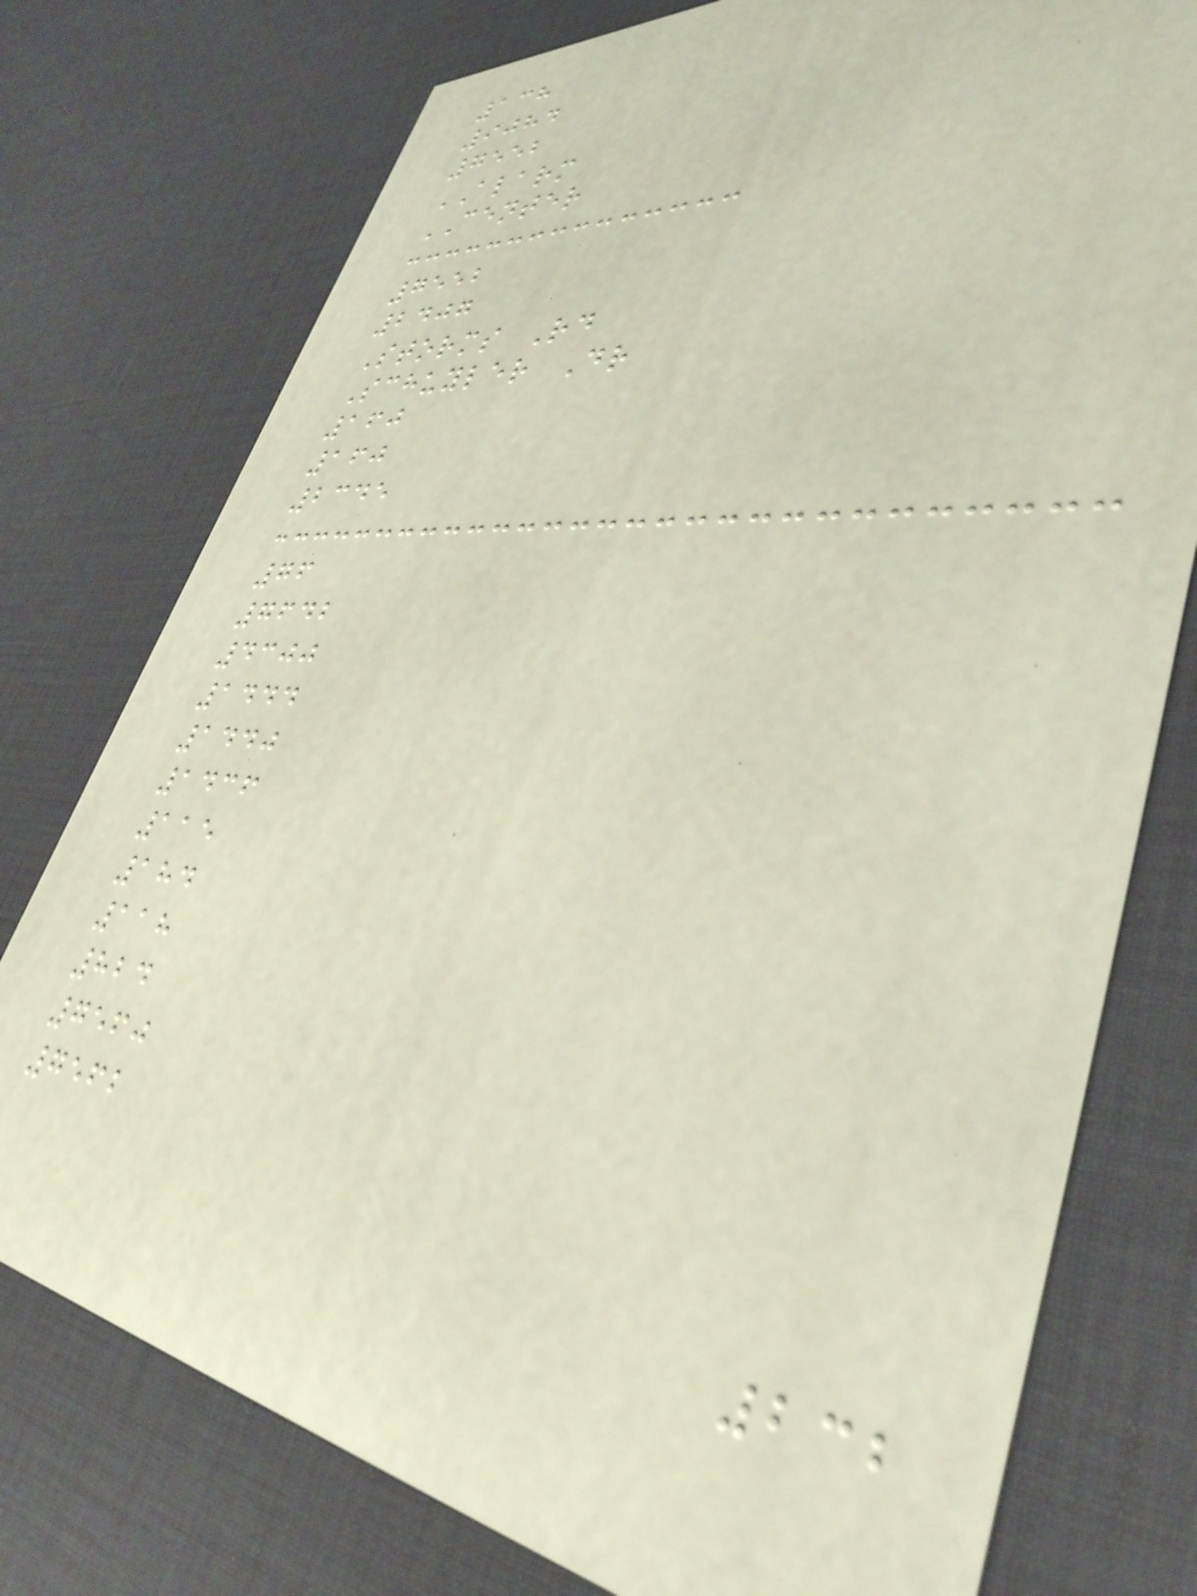138
9084
7552
ALARM
CENTER
7552
2407
Storms Rd
Schuyler Dr
160
160
2345
76
7642
4300
1444
1440
1436
115
184
118
824
7560
7562
232
